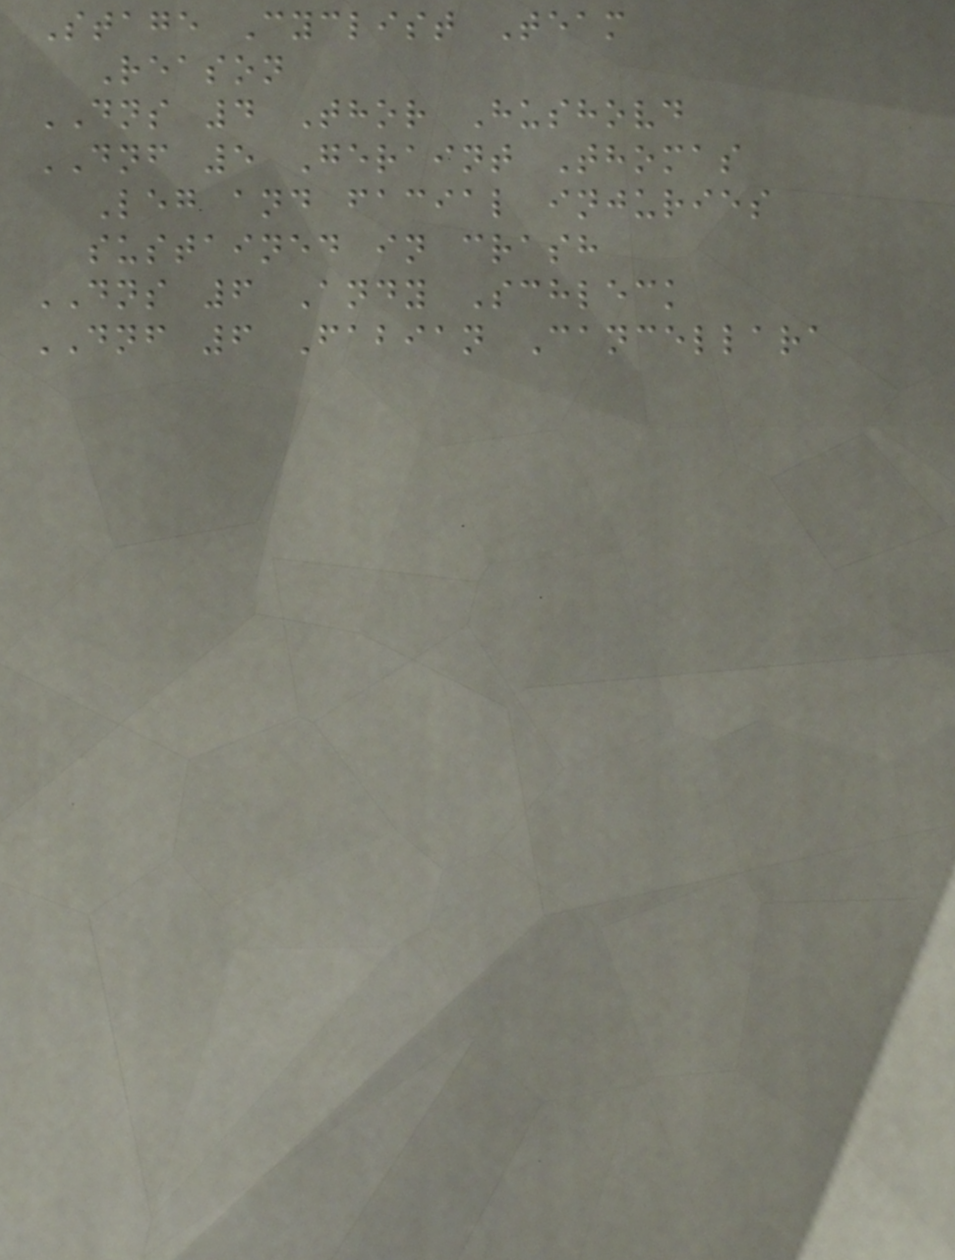Stage Cyclist Team
Reason
DNS 4 Thor Hushovd
DNF 5 Geraint Thomas
Leg and facial injuries
sustained in crash
DNS 6 Andy Schleck
DNF 6 Fabian Cancellara
